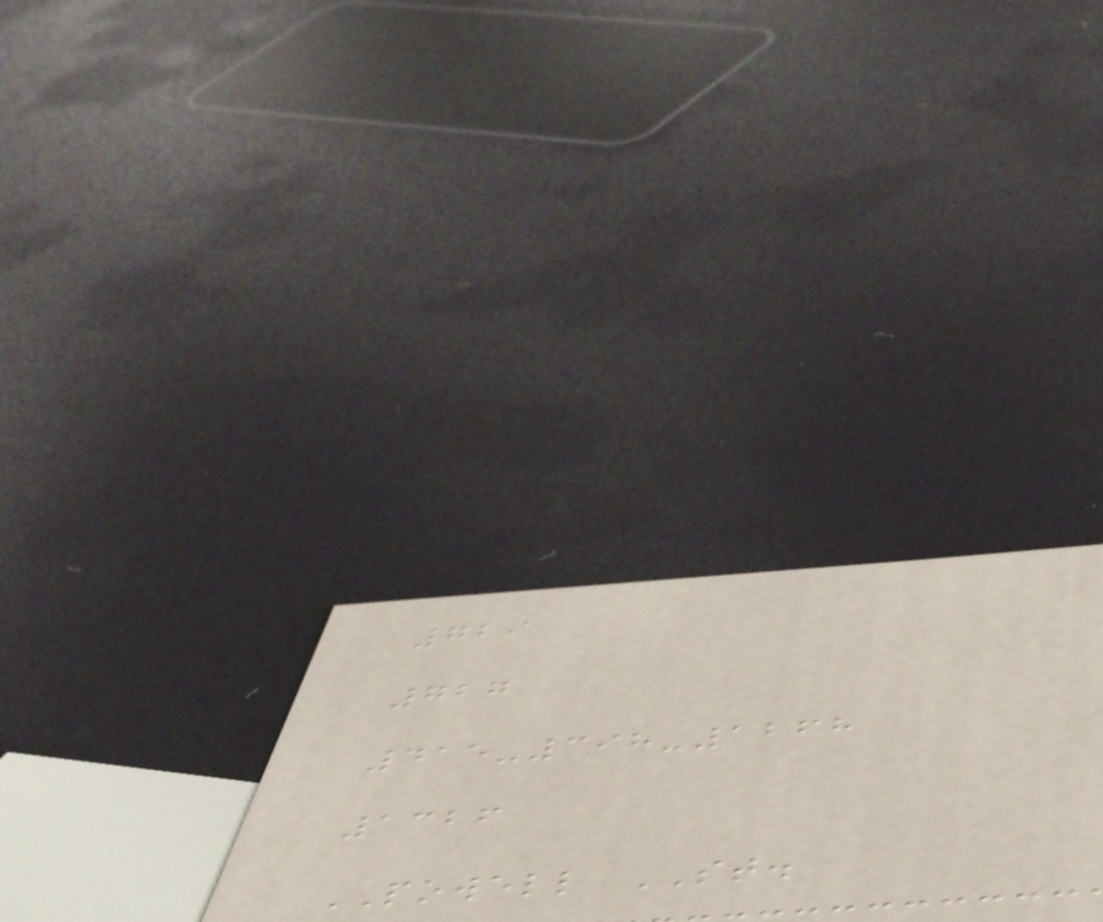729
727
415-398-1268
1326
POWELL ST.
